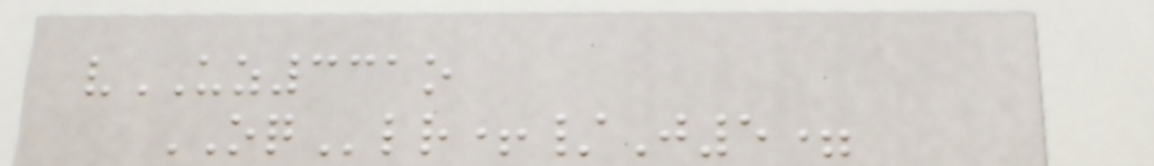vUZ331o
OQlr+/J5=
